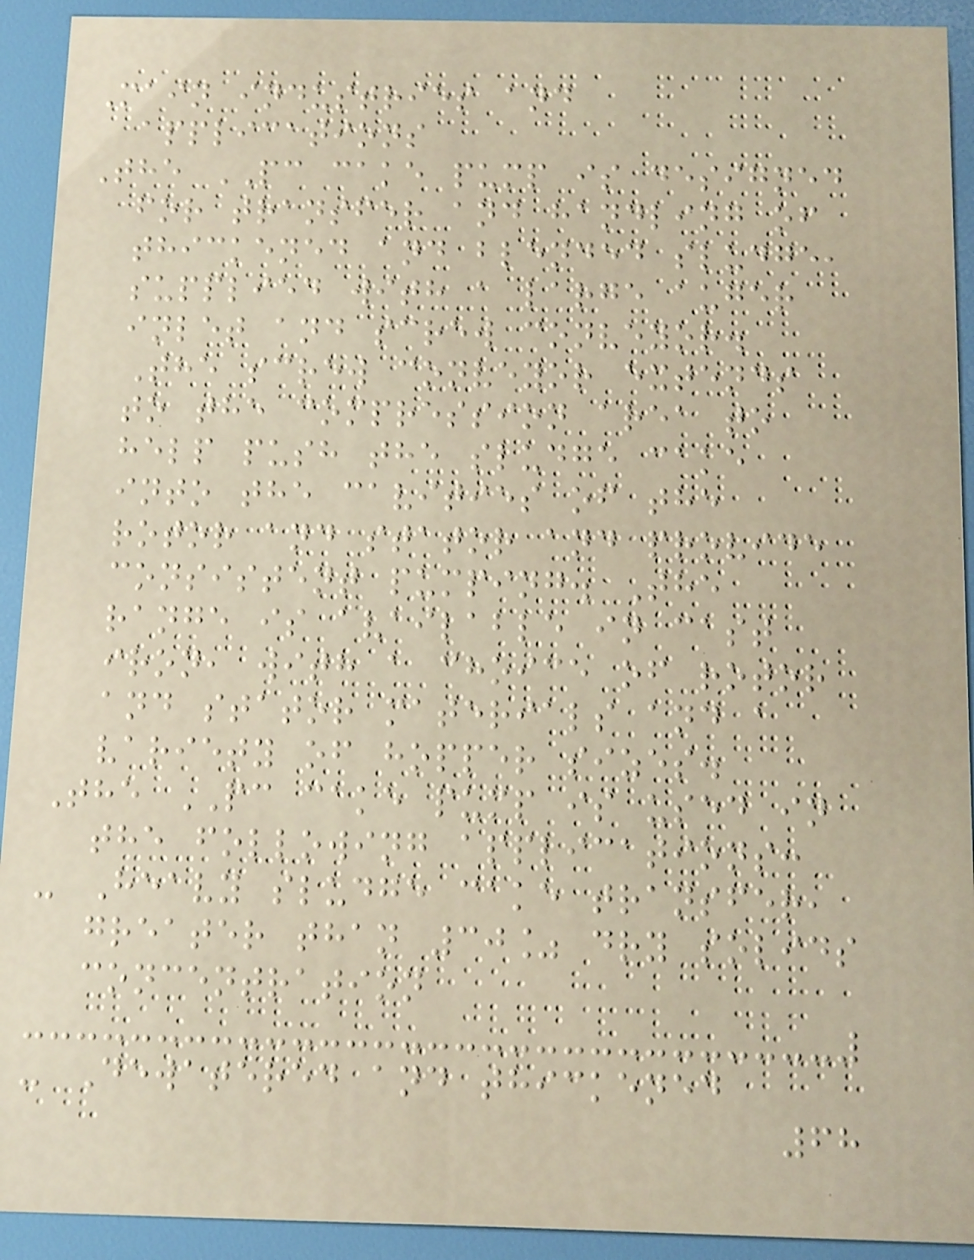Main industries and
applications
The PC cake pump is designed
for transfer and handling of
thickened and blended sludge,
supplied with a large auger
inlet and screw conveyor.
The screw conveyor extends
to the compression area to
help push the sludge cake
into the cavities of the
rotor and stator and provide
consistent pumping. The
range is available in cast
iron, with a choice of rotor
and stator materials and a
variety of hopper sizes.
The PC cake pump is used in
the following applications:
- Heavy sludge cake transfer,
greater than 30% dry solids
concentration
- Dewatered and thickened
68
